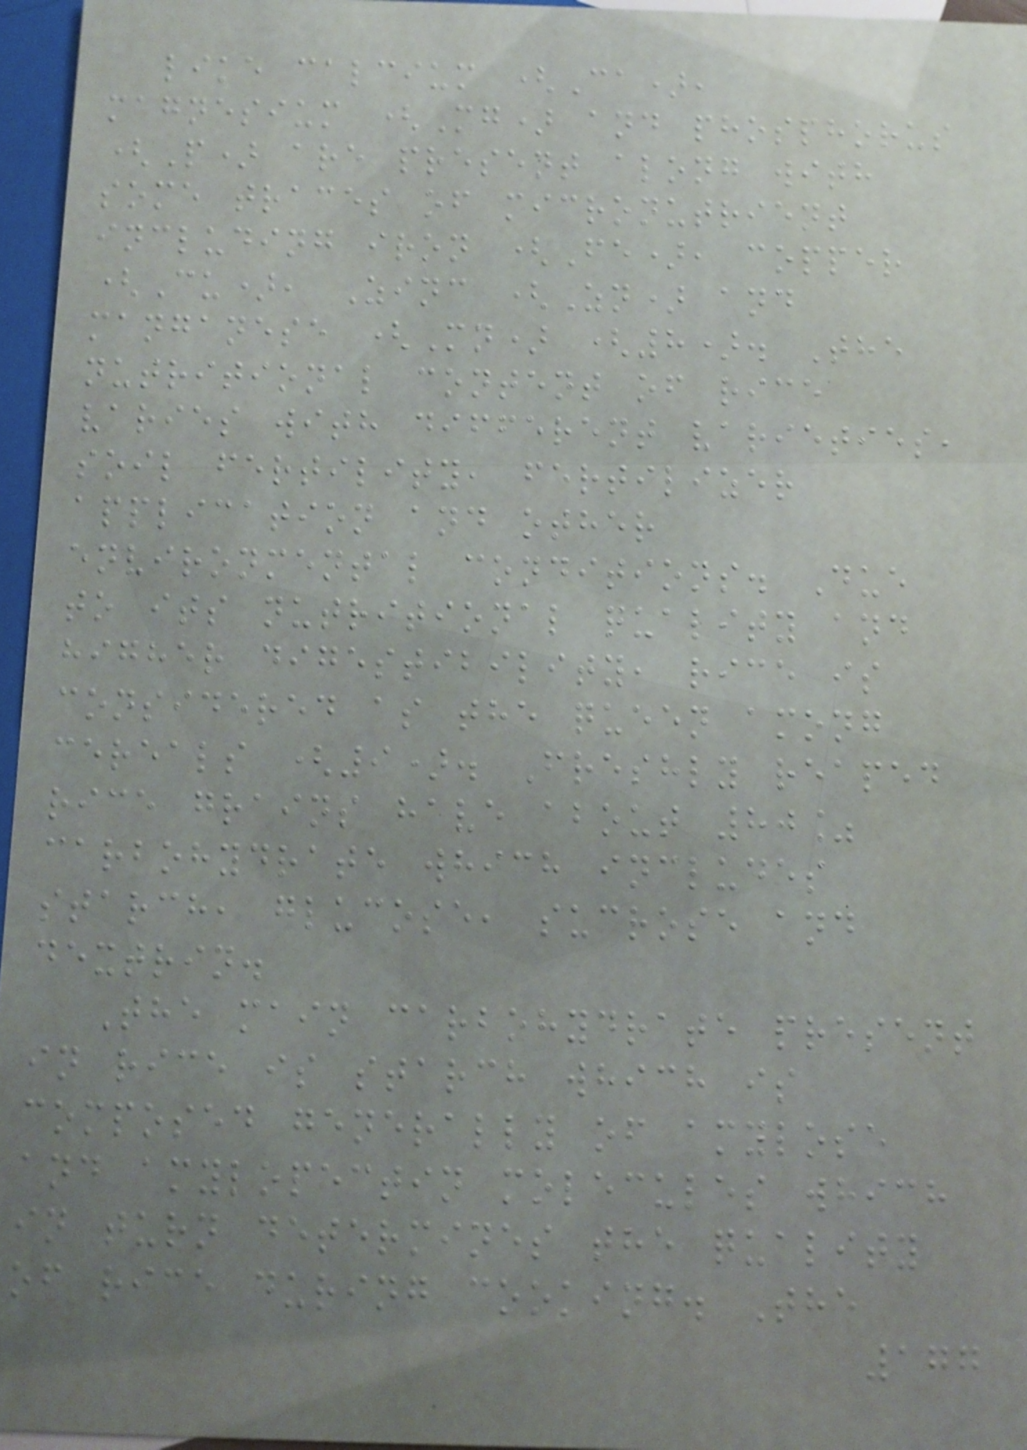like calcium (Ca),
magnesium (Mg) and phosphorus
(P) are present along with
some traces of micronutrient
including iron (Fe), copper
(Cu), Zinc (Zn) and
manganese (Mn) (8). The
nutritional content of rice
varies with different varieties,
soil fertility, fertilizer
application and other
environmental conditions. Due
to its nutritional quality and
higher digestibility, rice is
considered as the queen among
cereals (9). Freshly reaped
rice grains have about 80%
carbohydrate which includes
starch, glucose, sucrose and
dextrin.
The main carbohydrate present
in rice is starch which is
composed generally of amylose
and amylopectin molecules which
in turn determines the quality
of rice during cooking. The
177
